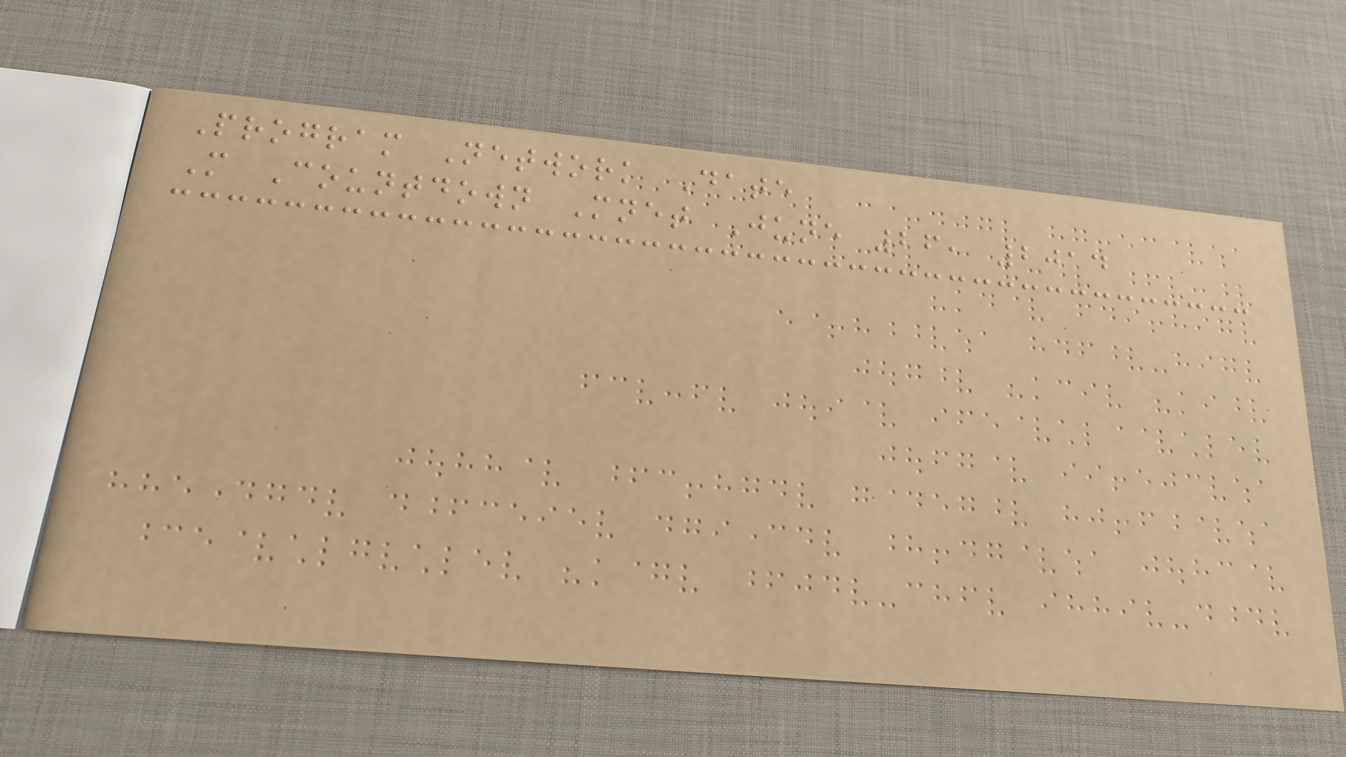Program Network Date
M Countdown Mnet June 26, 2014
